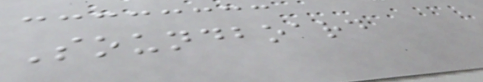Soundboard
